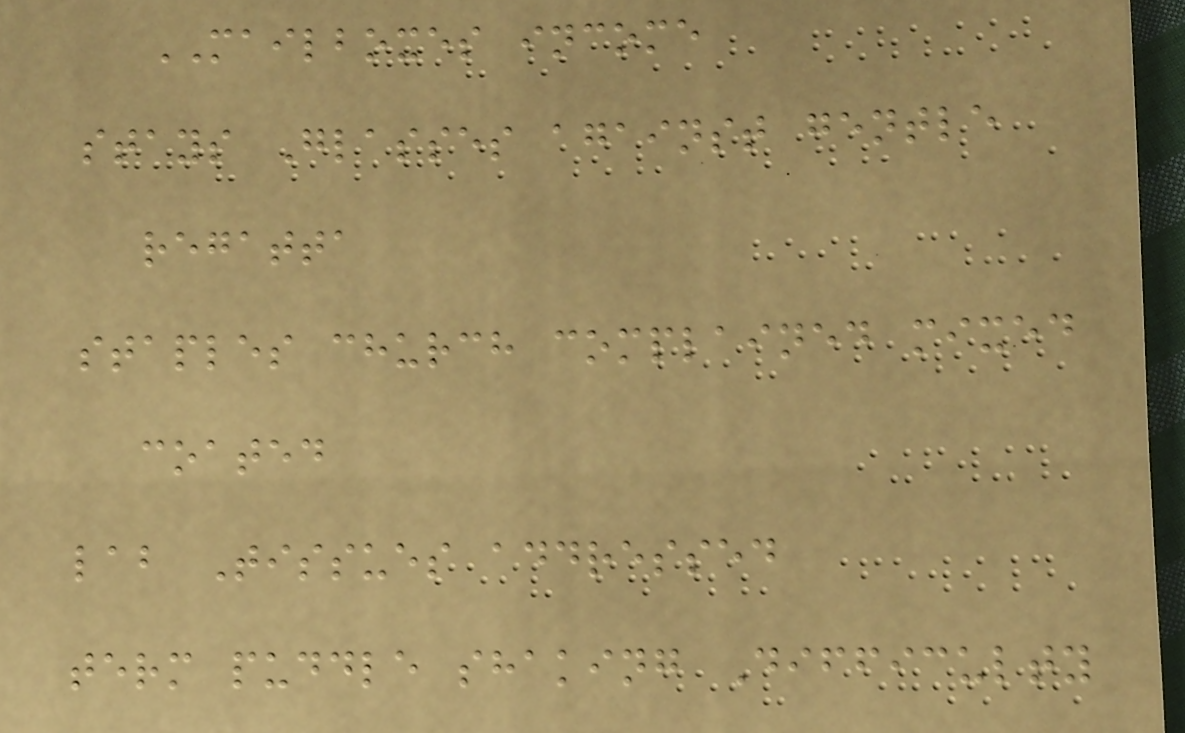MAILBOXES income
stays Glasses against gentle
regatta
staples church complained mixed
coated
lab Tissues addressed
term puddle shaking Difficulty
